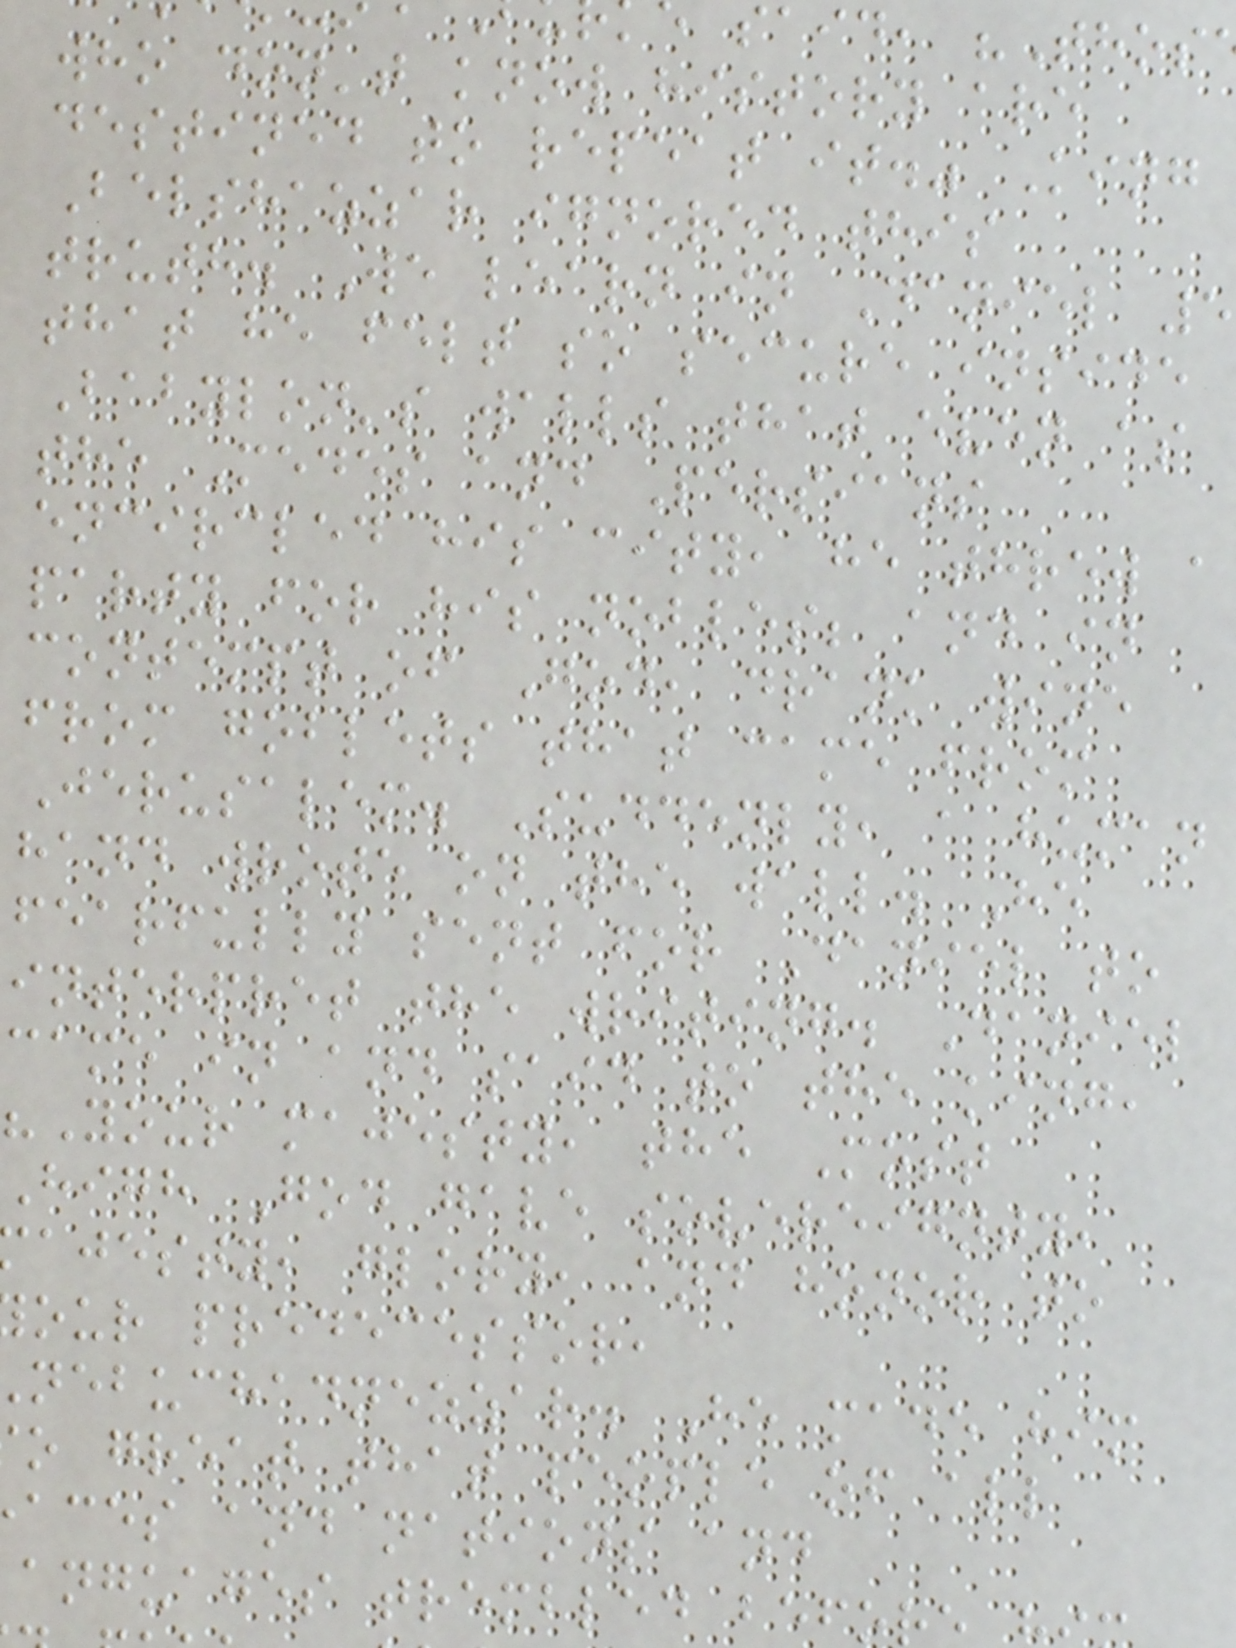said, "Thos
who don't know history are
destined to repeat it." King
Belshazzar ignored this
truth. We learn in Daniel 5
that he felt so secure inside
Babylon's walls that even as
the Medes and Persians
encircled his city, he threw a
party for his nobles; and in
contempt of God, drank wine
from goblets that came from
Jerusalem. Suddenly, a human
hand wrote on the wall. He
fearfully sent for Daniel to
interpret the writing. Daniel
came in and said to the king,
"Your majesty, the Most
High God gave sovereignty,
ajesty, glory, and honor to
our predecessor,
nebuchadnezzar. He made him
o great that people of all
aces and nations and
anguages trembled befo
